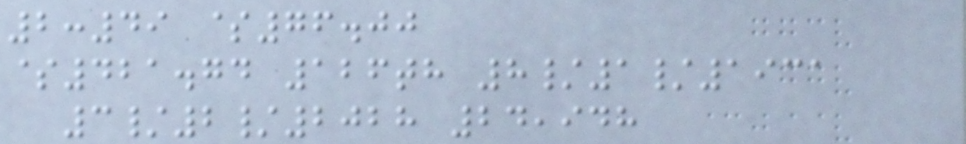2:49 $76.00
$421.74 126th 8/1/1931
3/2/2028 24,948
